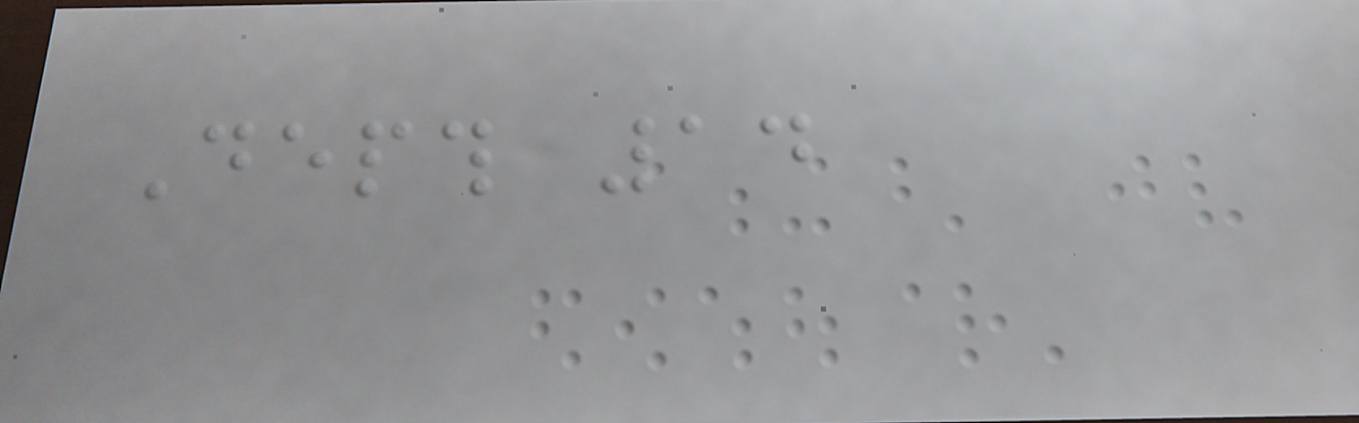Depth 14
